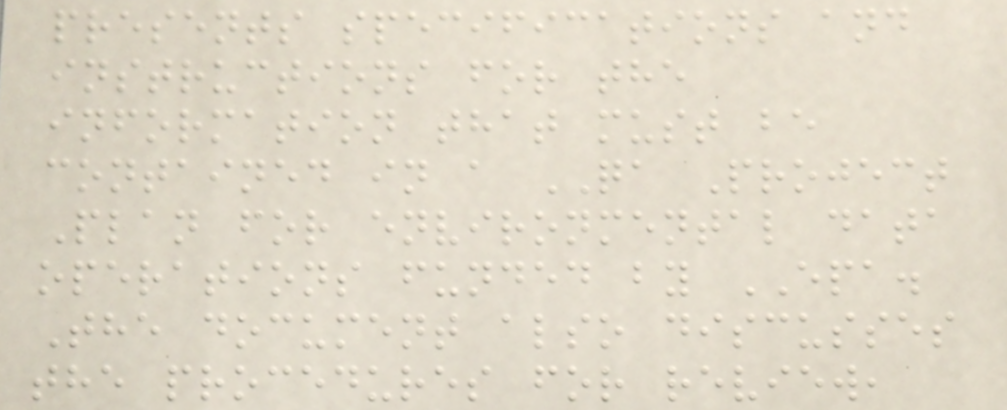presents specifications and
instructions for the
information that must be
contained in a QA Project
Plan for environmental data
operations funded by EPA.
The document also discusses
the procedures for review,
